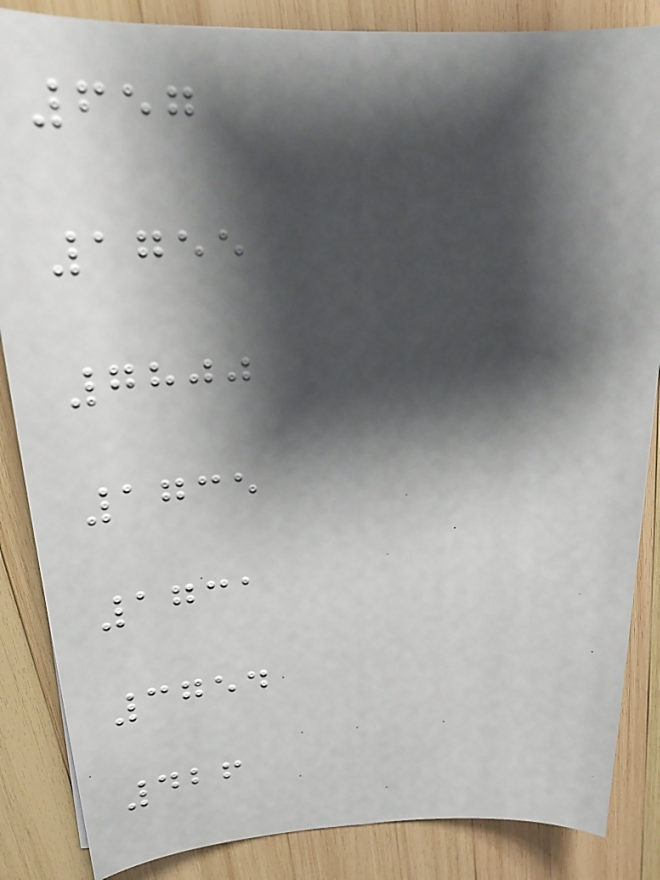657
1755
7800
1735
1731
3754
426
